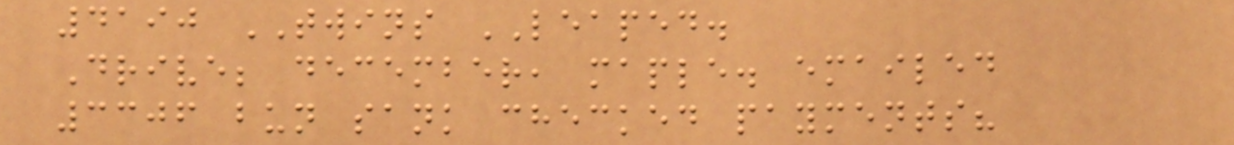4190 TWINS LEAPED.
Drive; december, maple. emailed
3306 bun sank checked payments?
